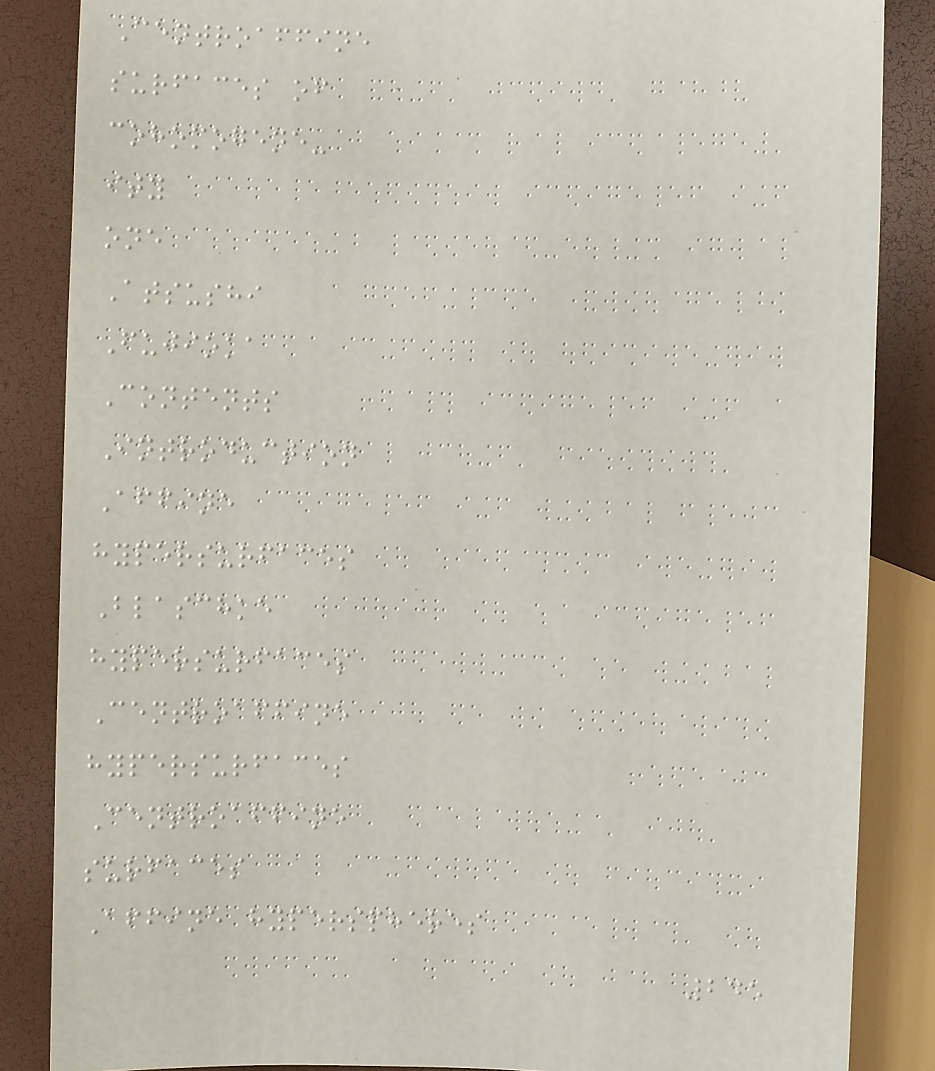Centroaffine
surfaces of
cohomogene-
ity
one
Atsushi
Fujioka
Contents
Introduction
Affine
hypersurfaces
Blaschke
hypersurfaces
Centroaffine
hypersurfaces
Centroaffine
surfaces
Affine hyperspheres
245
